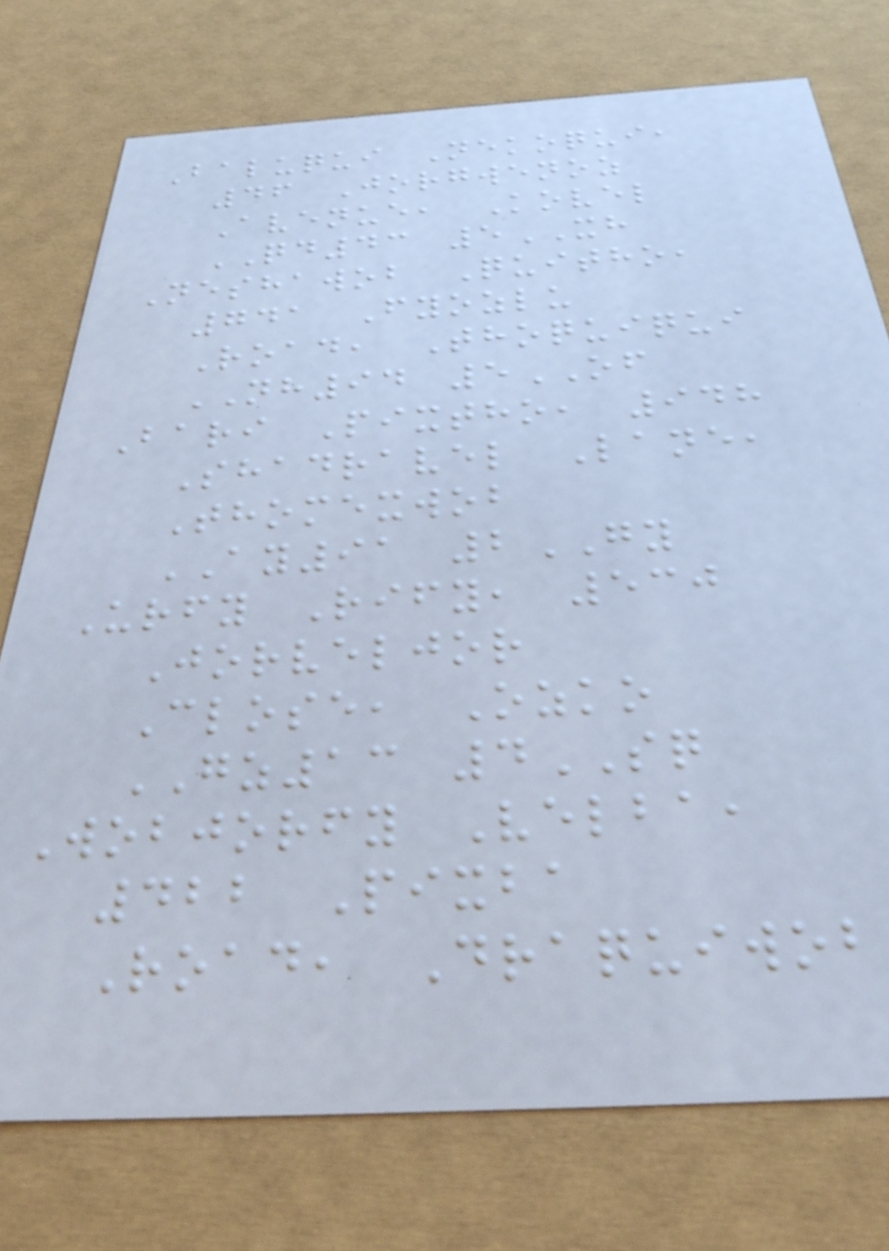Baluqui Nekoqui,
46 Jorgwenoz
Avenue, Kovel
QD43 5XH
Neshawob Quitho,
741 Fyozlu
Road, Thoquiqui
NH94 5OF
Bari Pixtho, 948
Shadravel Lane,
Thomexwob
AY91 2GY
Urfy Rify, 530
Jorveljor
Close, Ozko
GZ13 4SQ
Wobjorfy Velba,
422 Pixba
Road, Draquiwob
